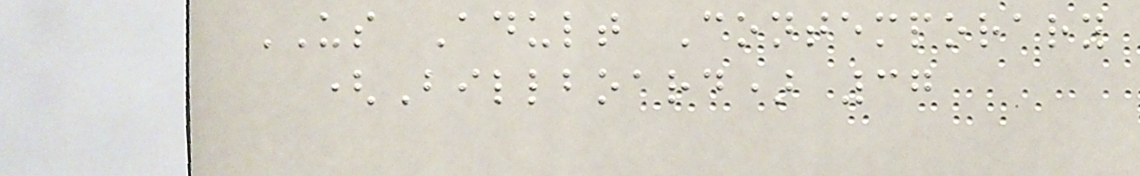US Adult Contemporary
(Billboard) 37
